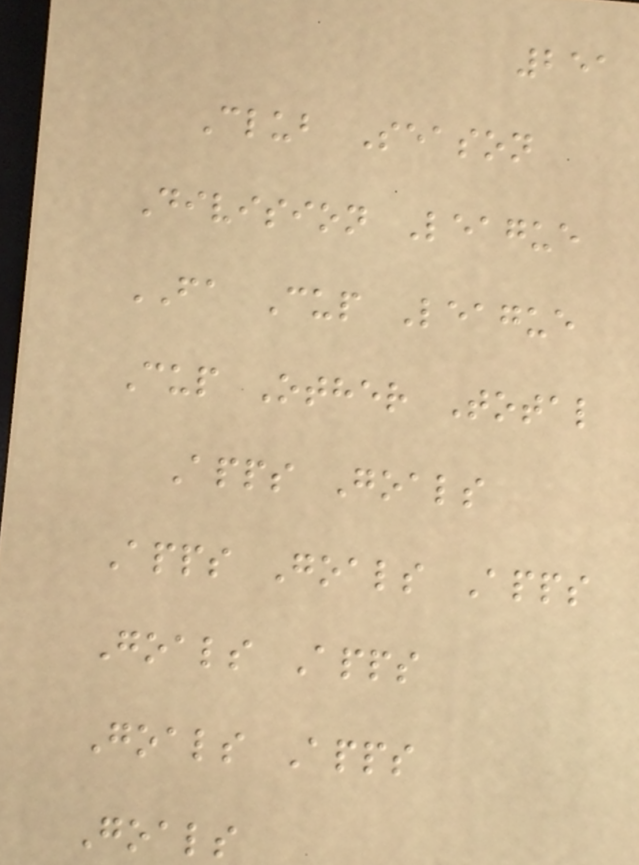251
Club Season
Division League
FA Cup League
Cup Other Total
Apps Goals
Apps Goals Apps
Goals Apps
Goals Apps
Goals
